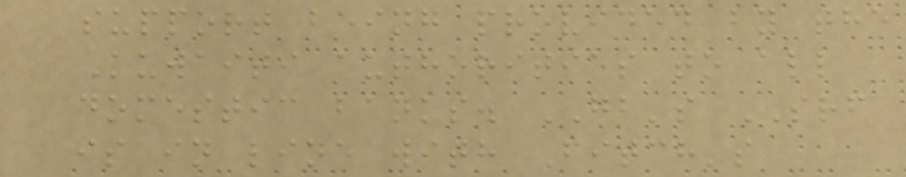support being provided by the
Kuwaiti authorities to all
domestic banks. GB's SRF
is in line with Fitch's
